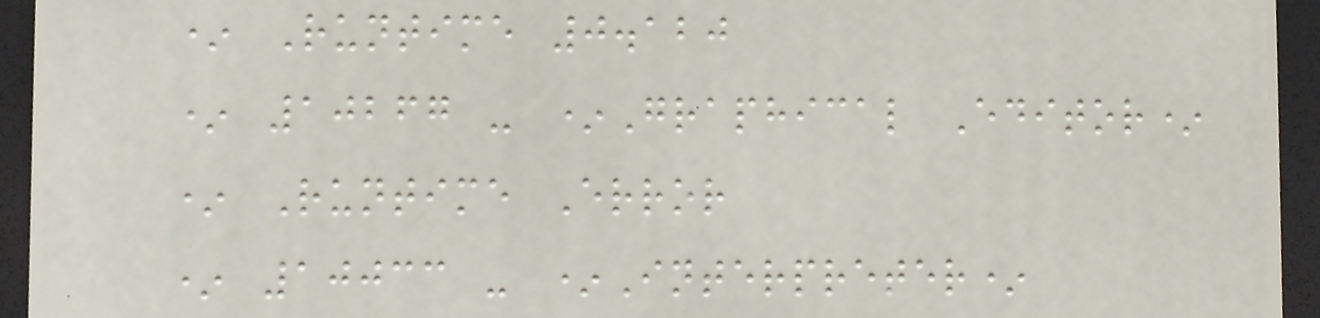* Runtime 0.120
* 10267 - *Graphical Editor*
* Runtime Error
* 10033 - *Interpreter*
